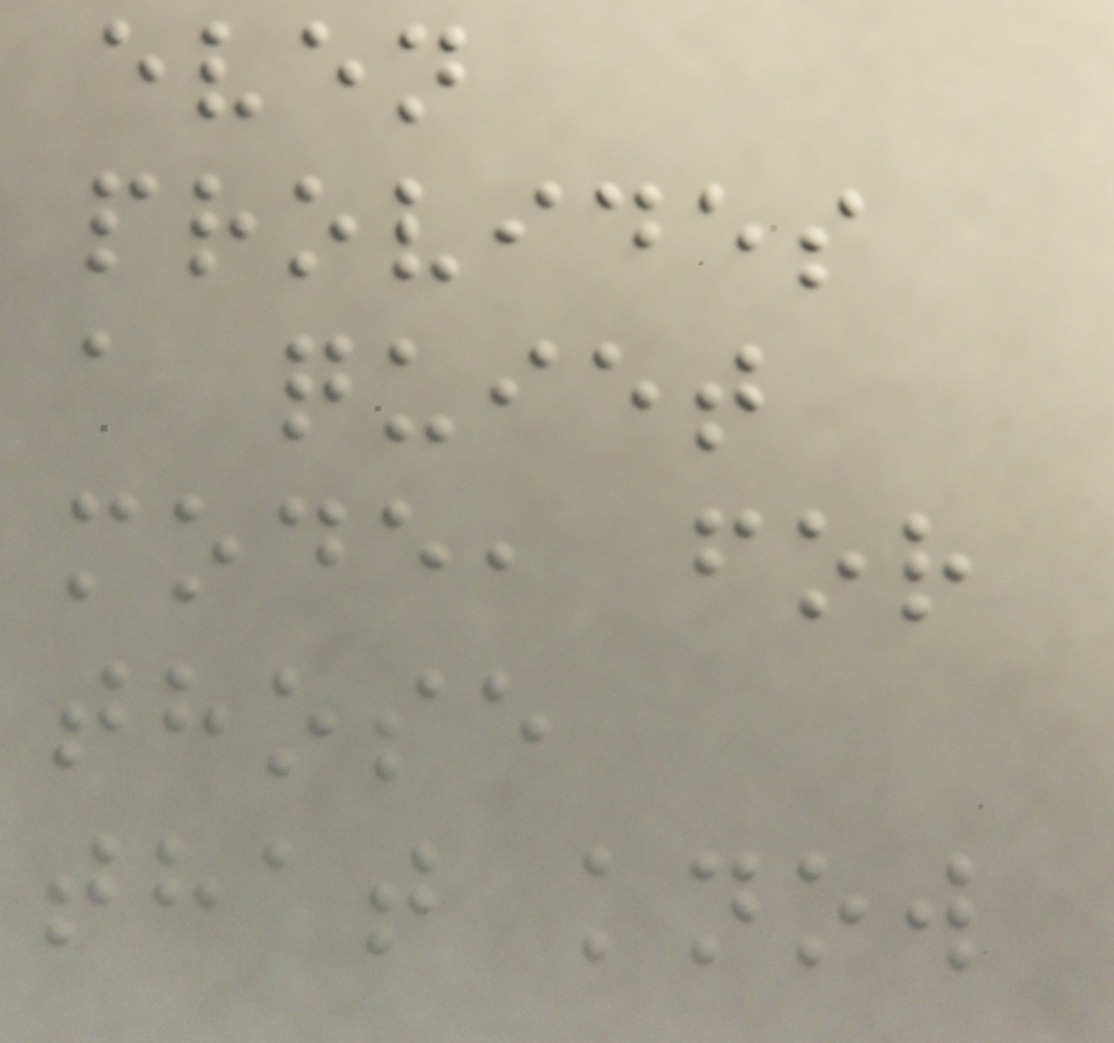even
provides
a quiet
mode, for
those
that know
